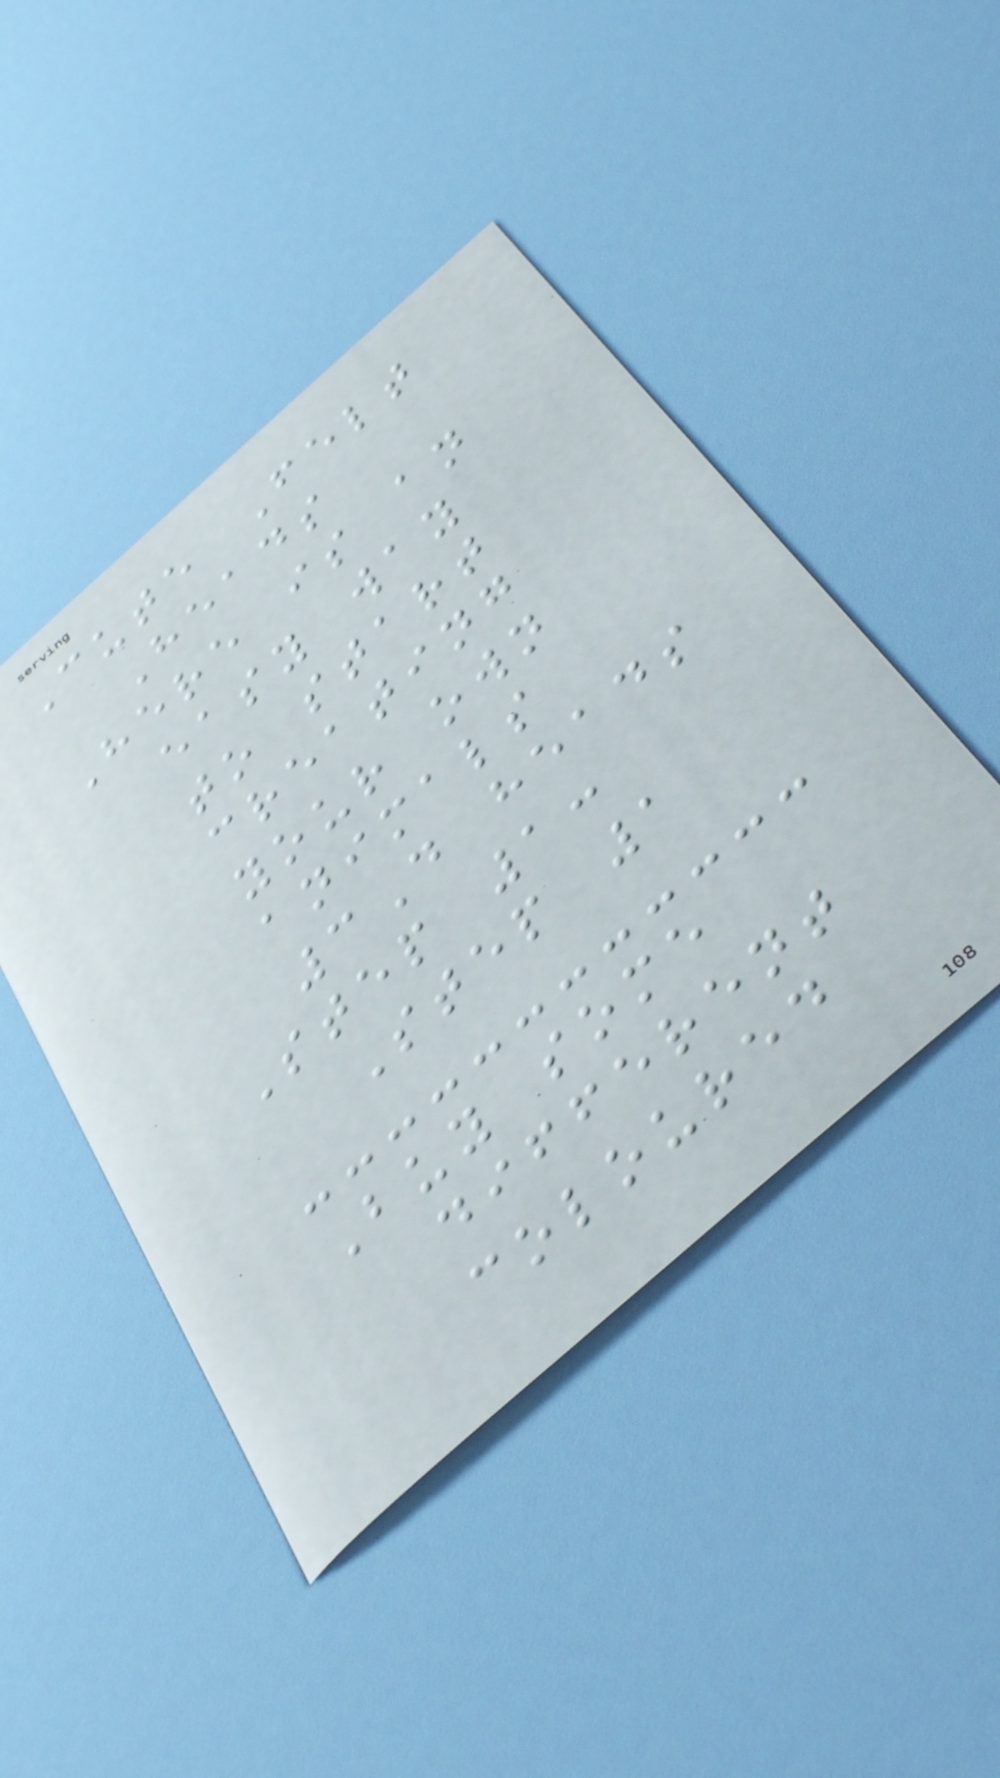Cute Felt
Heads
Here is an
easy way
to start
creating
your own
animals
3D heads
Step 1:
Step 1
Buy some
different
coloured
